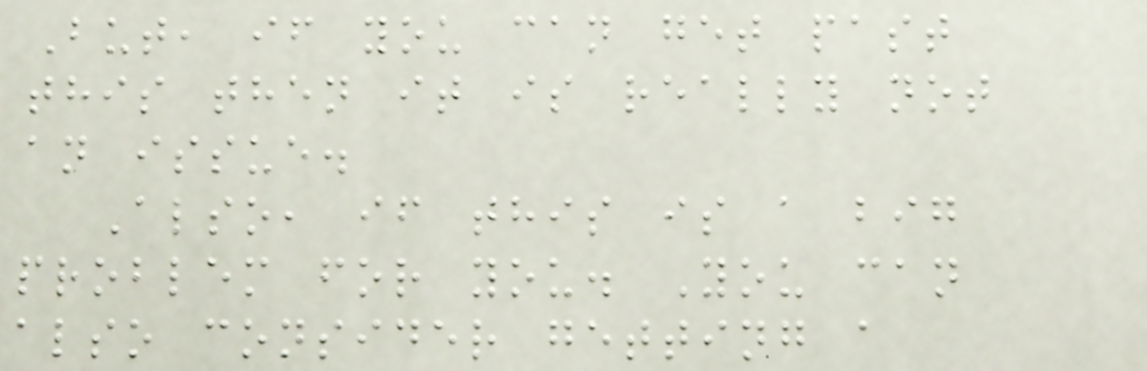But, if you can get past
this then it is really not
an issue.
Also, if this is a big
problem for you. You can
also consider getting a
